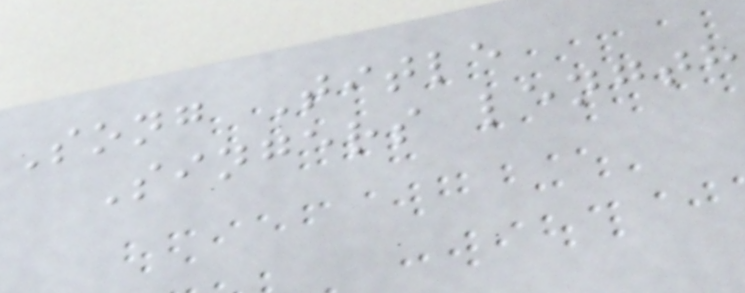Song Title
Singers length
